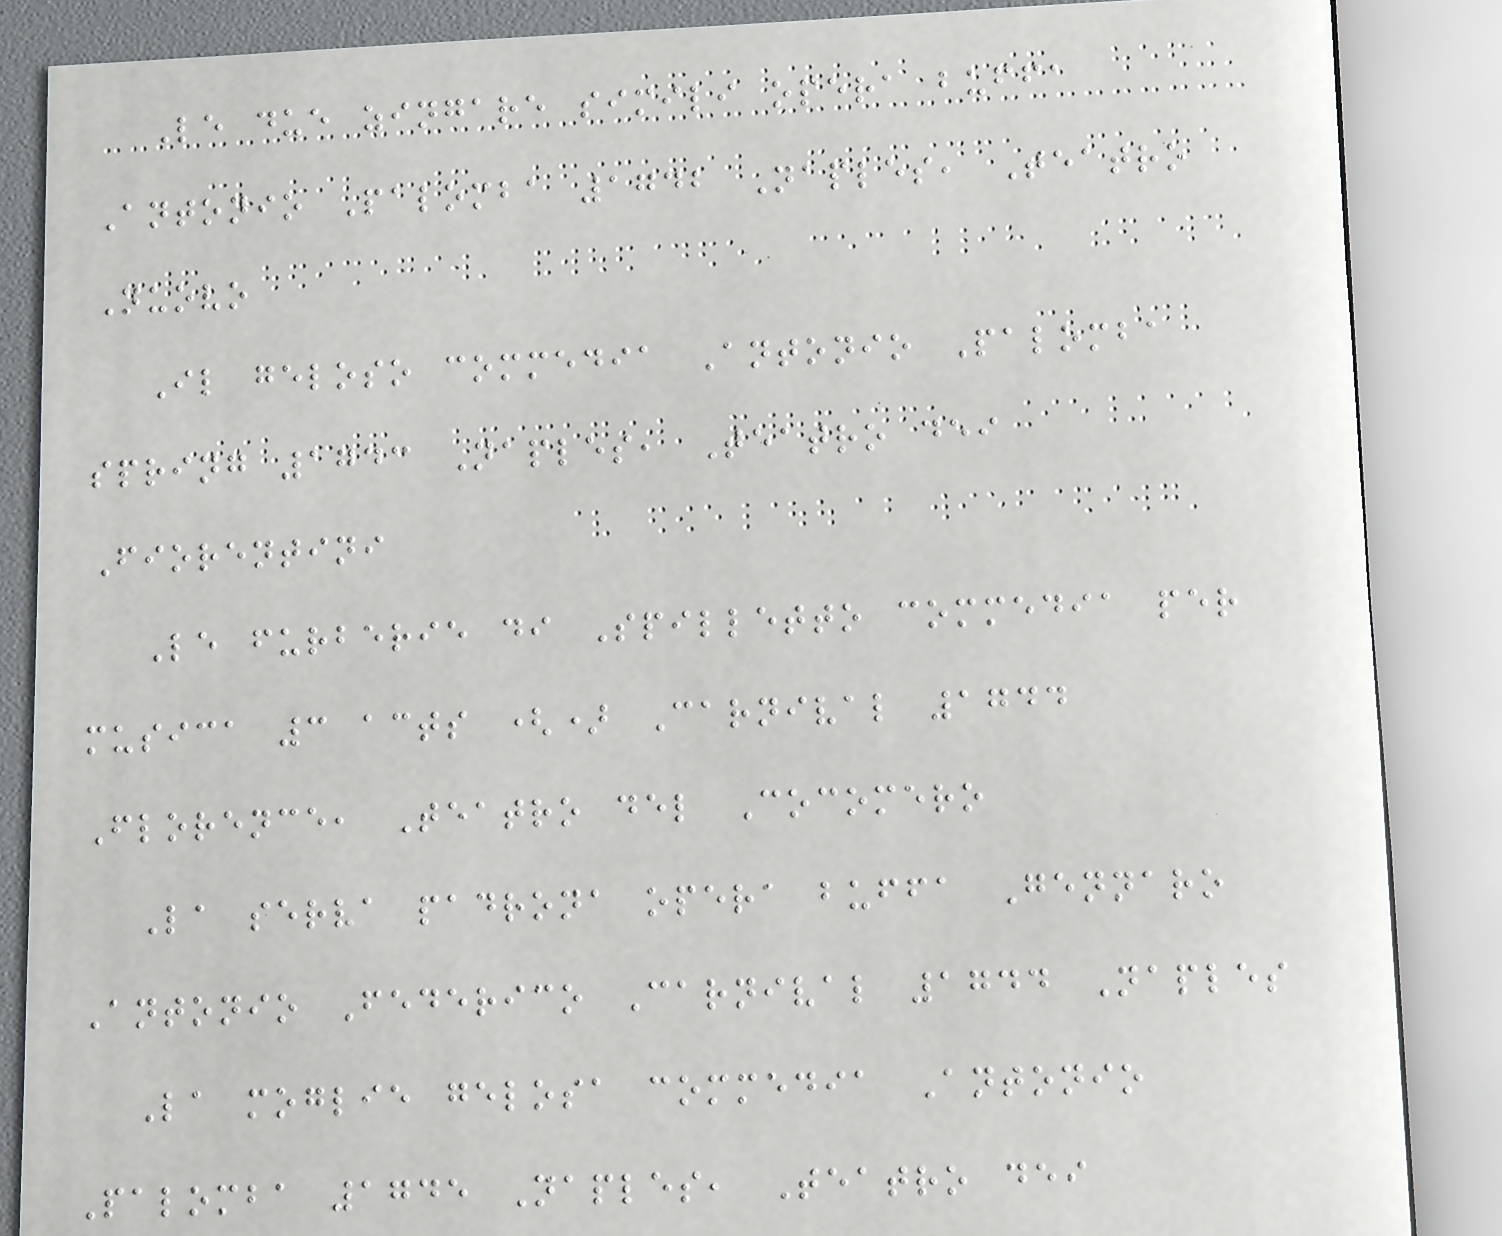Le due zingare simili opera buffa
Antonio Palomba 1742 Naples, Teatro
Nuovo
Il geloso commedia Antonio Palomba
spring 1743 Naples, Teatro dei
Fiorentini
Le furberie di Spilletto commedia per
musica 3 acts () Carnival 1744
Florence, Teatro del Cocomero
La serva padrona opera buffa Gennaro
Antonio Federico Carnival 1744 Naples
La moglie gelosa commedia Antonio
Palomba 1745 Naples, Teatro dei
